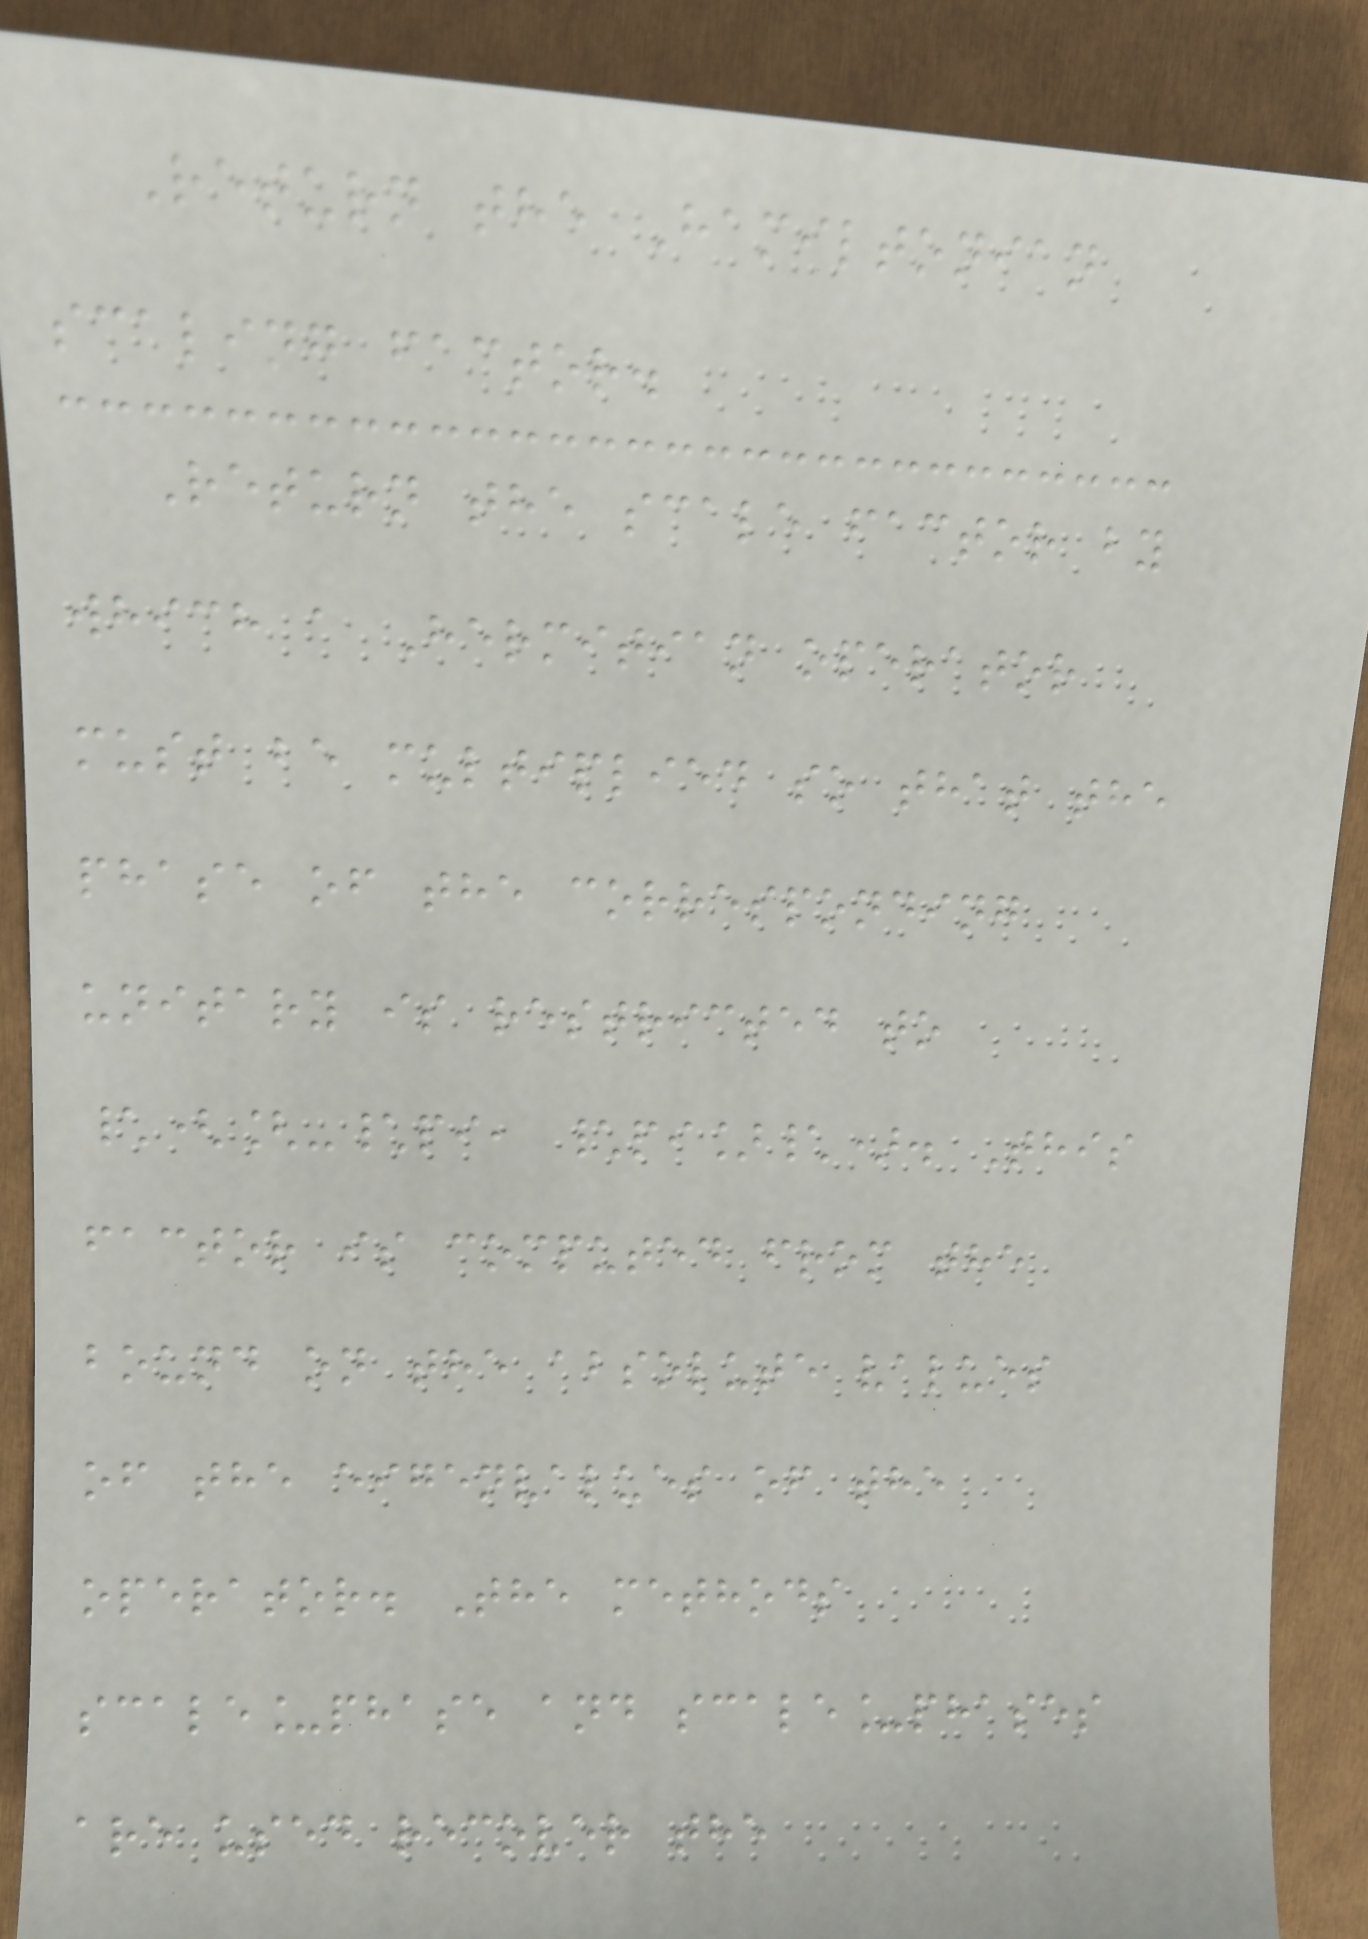Return the Hamiltonian
scaling factor.
Return the scale factor by
which a Hermitian operator
must be multiplied so that the
phase of the corresponding
unitary is restricted to
\([-\pi, \pi]\). This
factor is computed from the
bound on the absolute values
of the eigenvalues of the
operator. The methods
scale_phase and scale_phases
are used recover the
